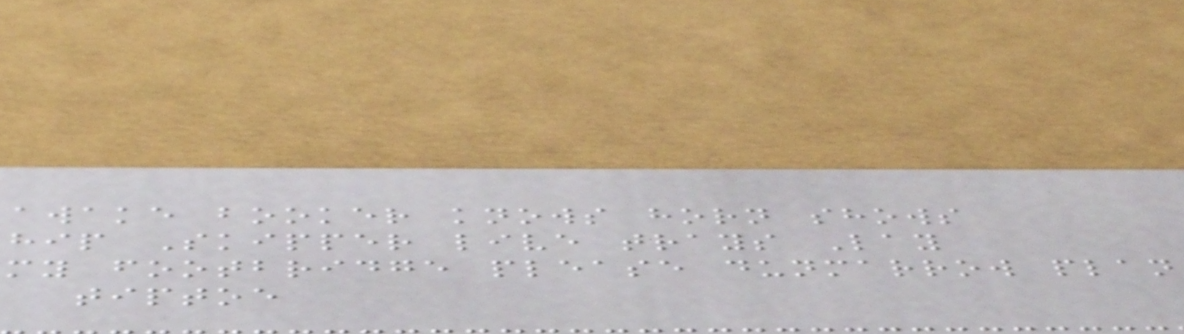awake booker knows horn shows
hip Skipper live trays Lay
my footbridge please dunmarrow plan
tiptoe
